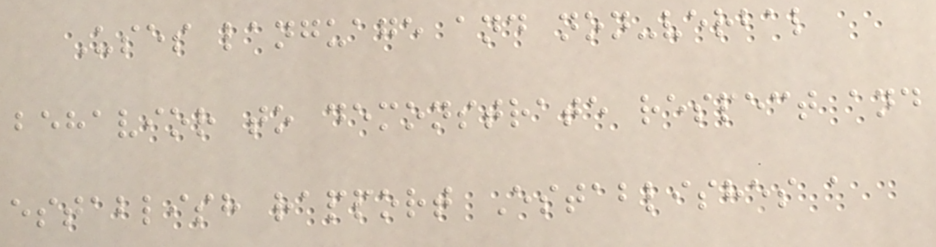Uses language and non-verbal
behavior to demonstrate respect and
establish rapport Establishes a
